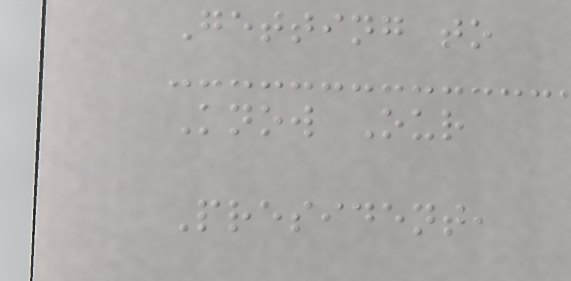Getting to
Know Our
President,
